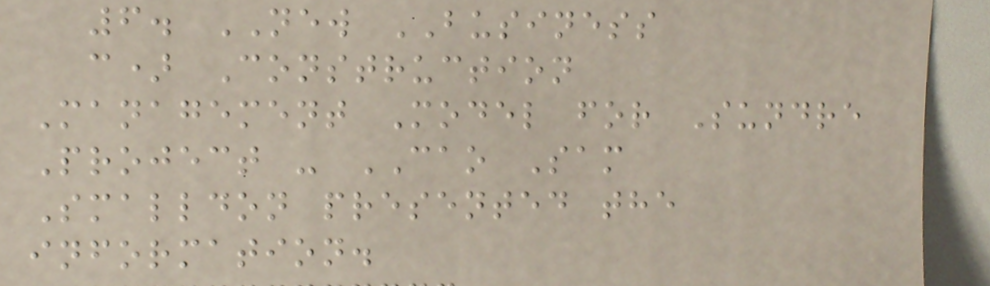6. NEW BUSINESS
c) Construction
Management Model for Sundre
Project - CAO Sam
Smalldon presented the
information.
